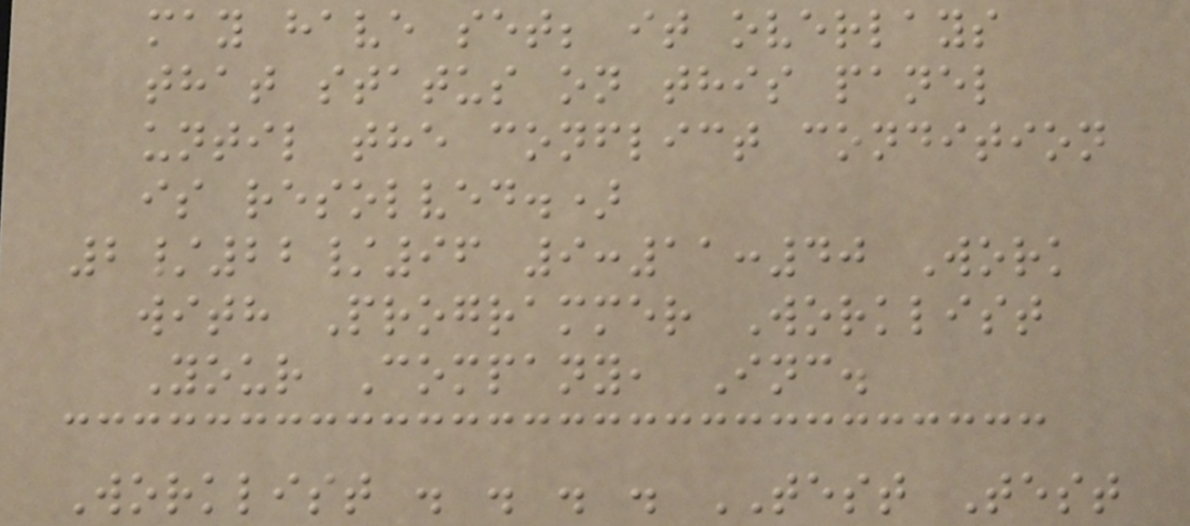may have set; it overlays
that status on this panel
until the conflict condition
is resolved.)
2/22/96 9:11:40 Work
with Programmer Worklist
Your Company, Inc.
Worklist . . . . TEST Test
